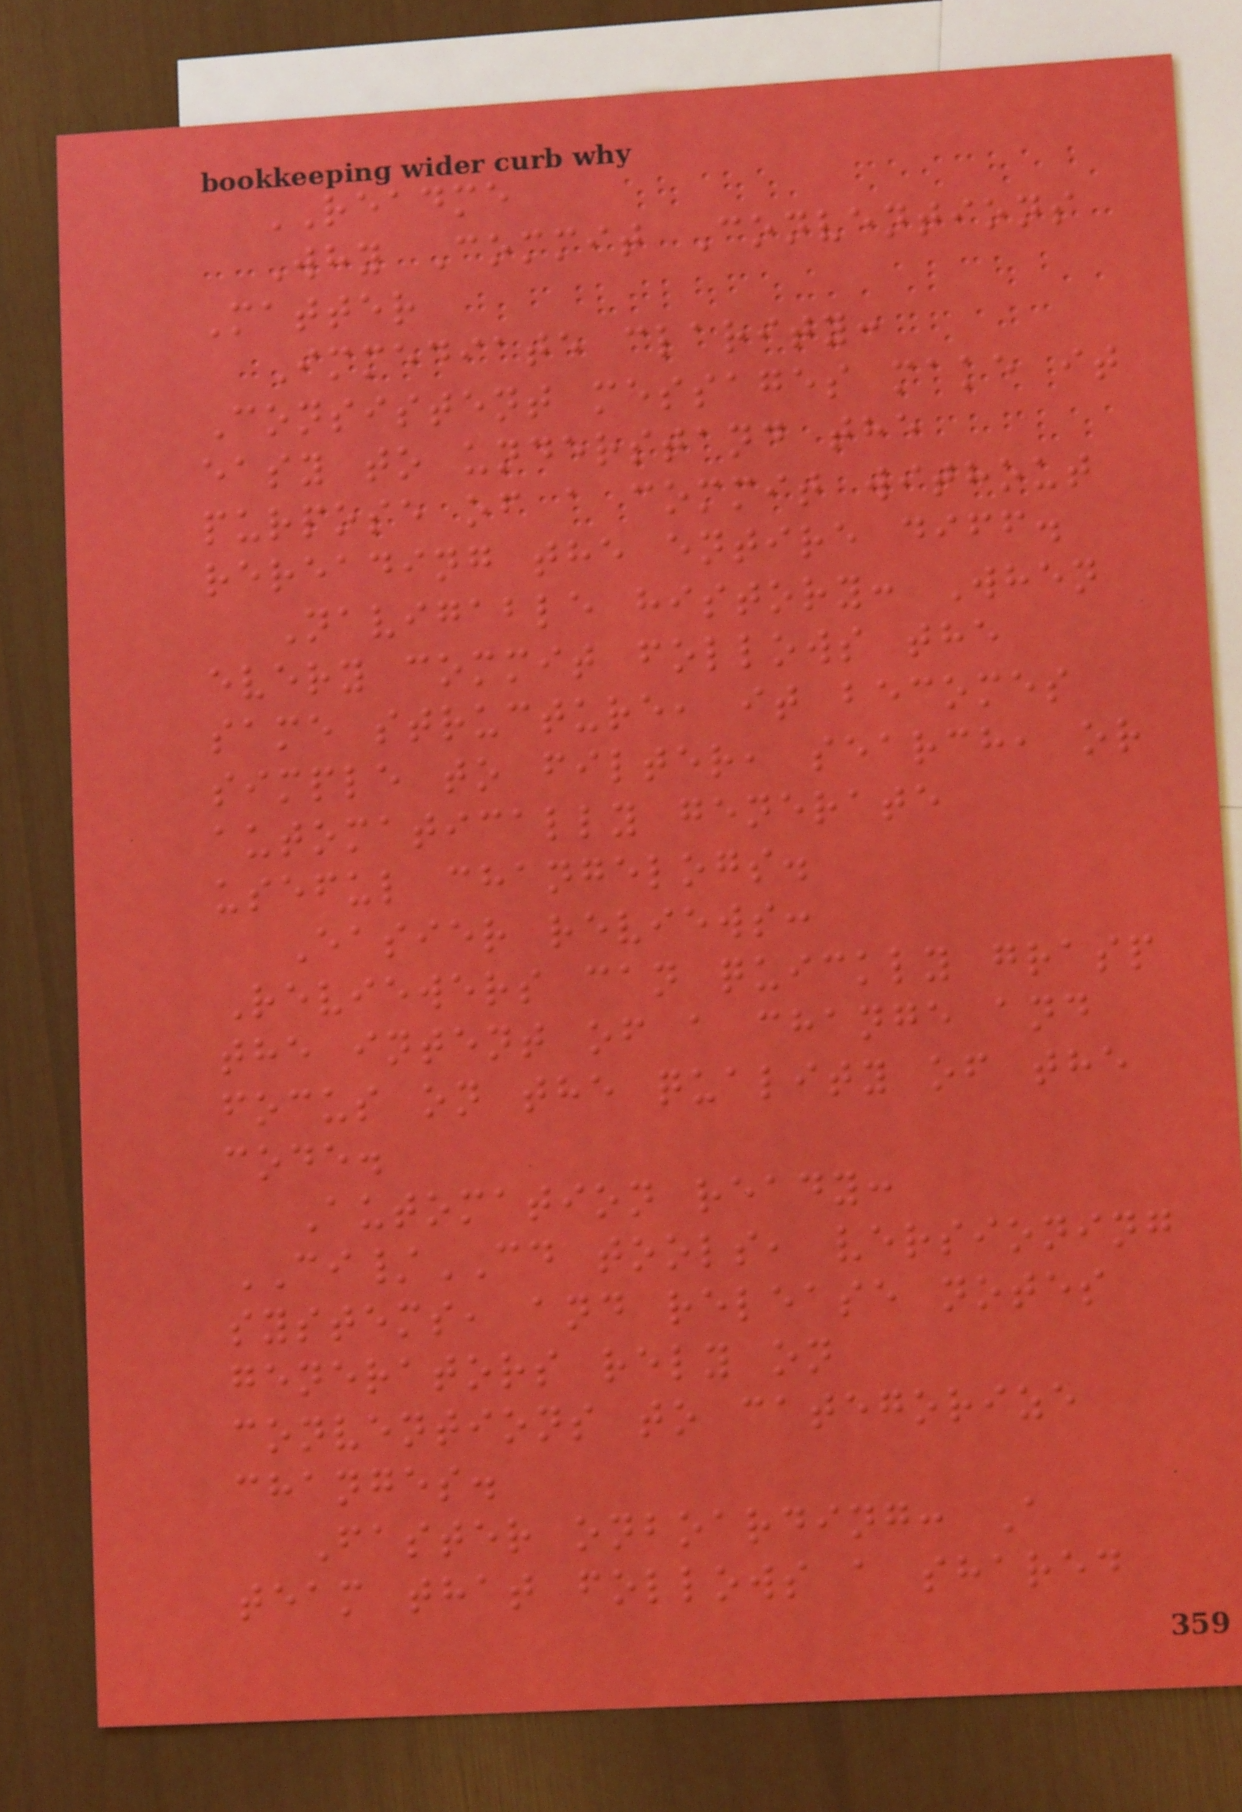README
Why Commit Conventions
Matter
Immediate clarity:
Consistent messages make it
easy to understand the
purpose of a commit without
rereading the entire diff.
Navigable history: When
every commit follows the
same structure, it becomes
simple to filter, search, or
automatically generate
useful changelogs.
Easier reviews:
Reviewers can quickly grasp
the intent of a change and
focus on the quality of the
code.
Automation ready:
CI/CD tools, versioning
systems, and release notes
generators rely on
conventions to categorize
changes.
Faster onboarding: A
team that follows a shared
